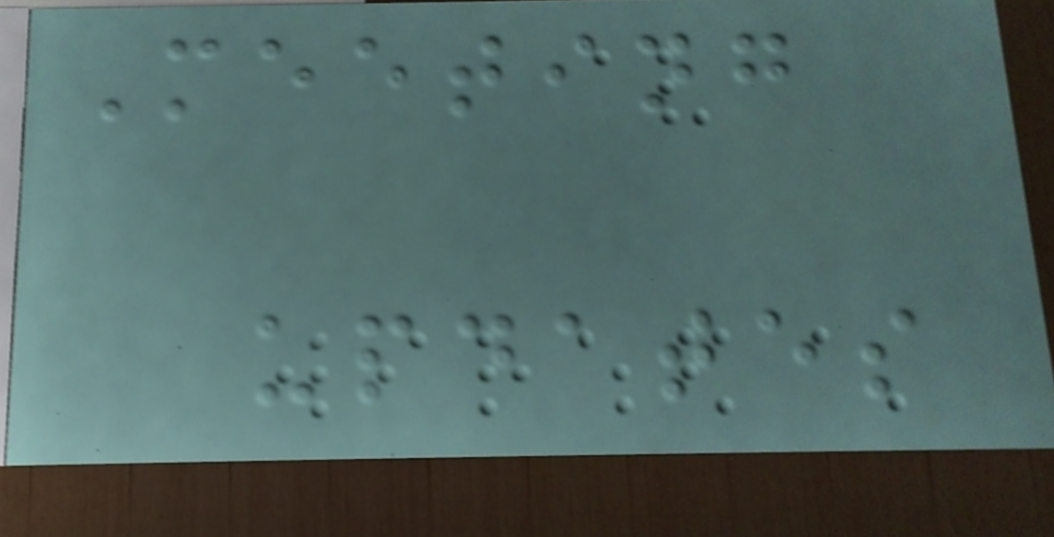Meeting
updates
